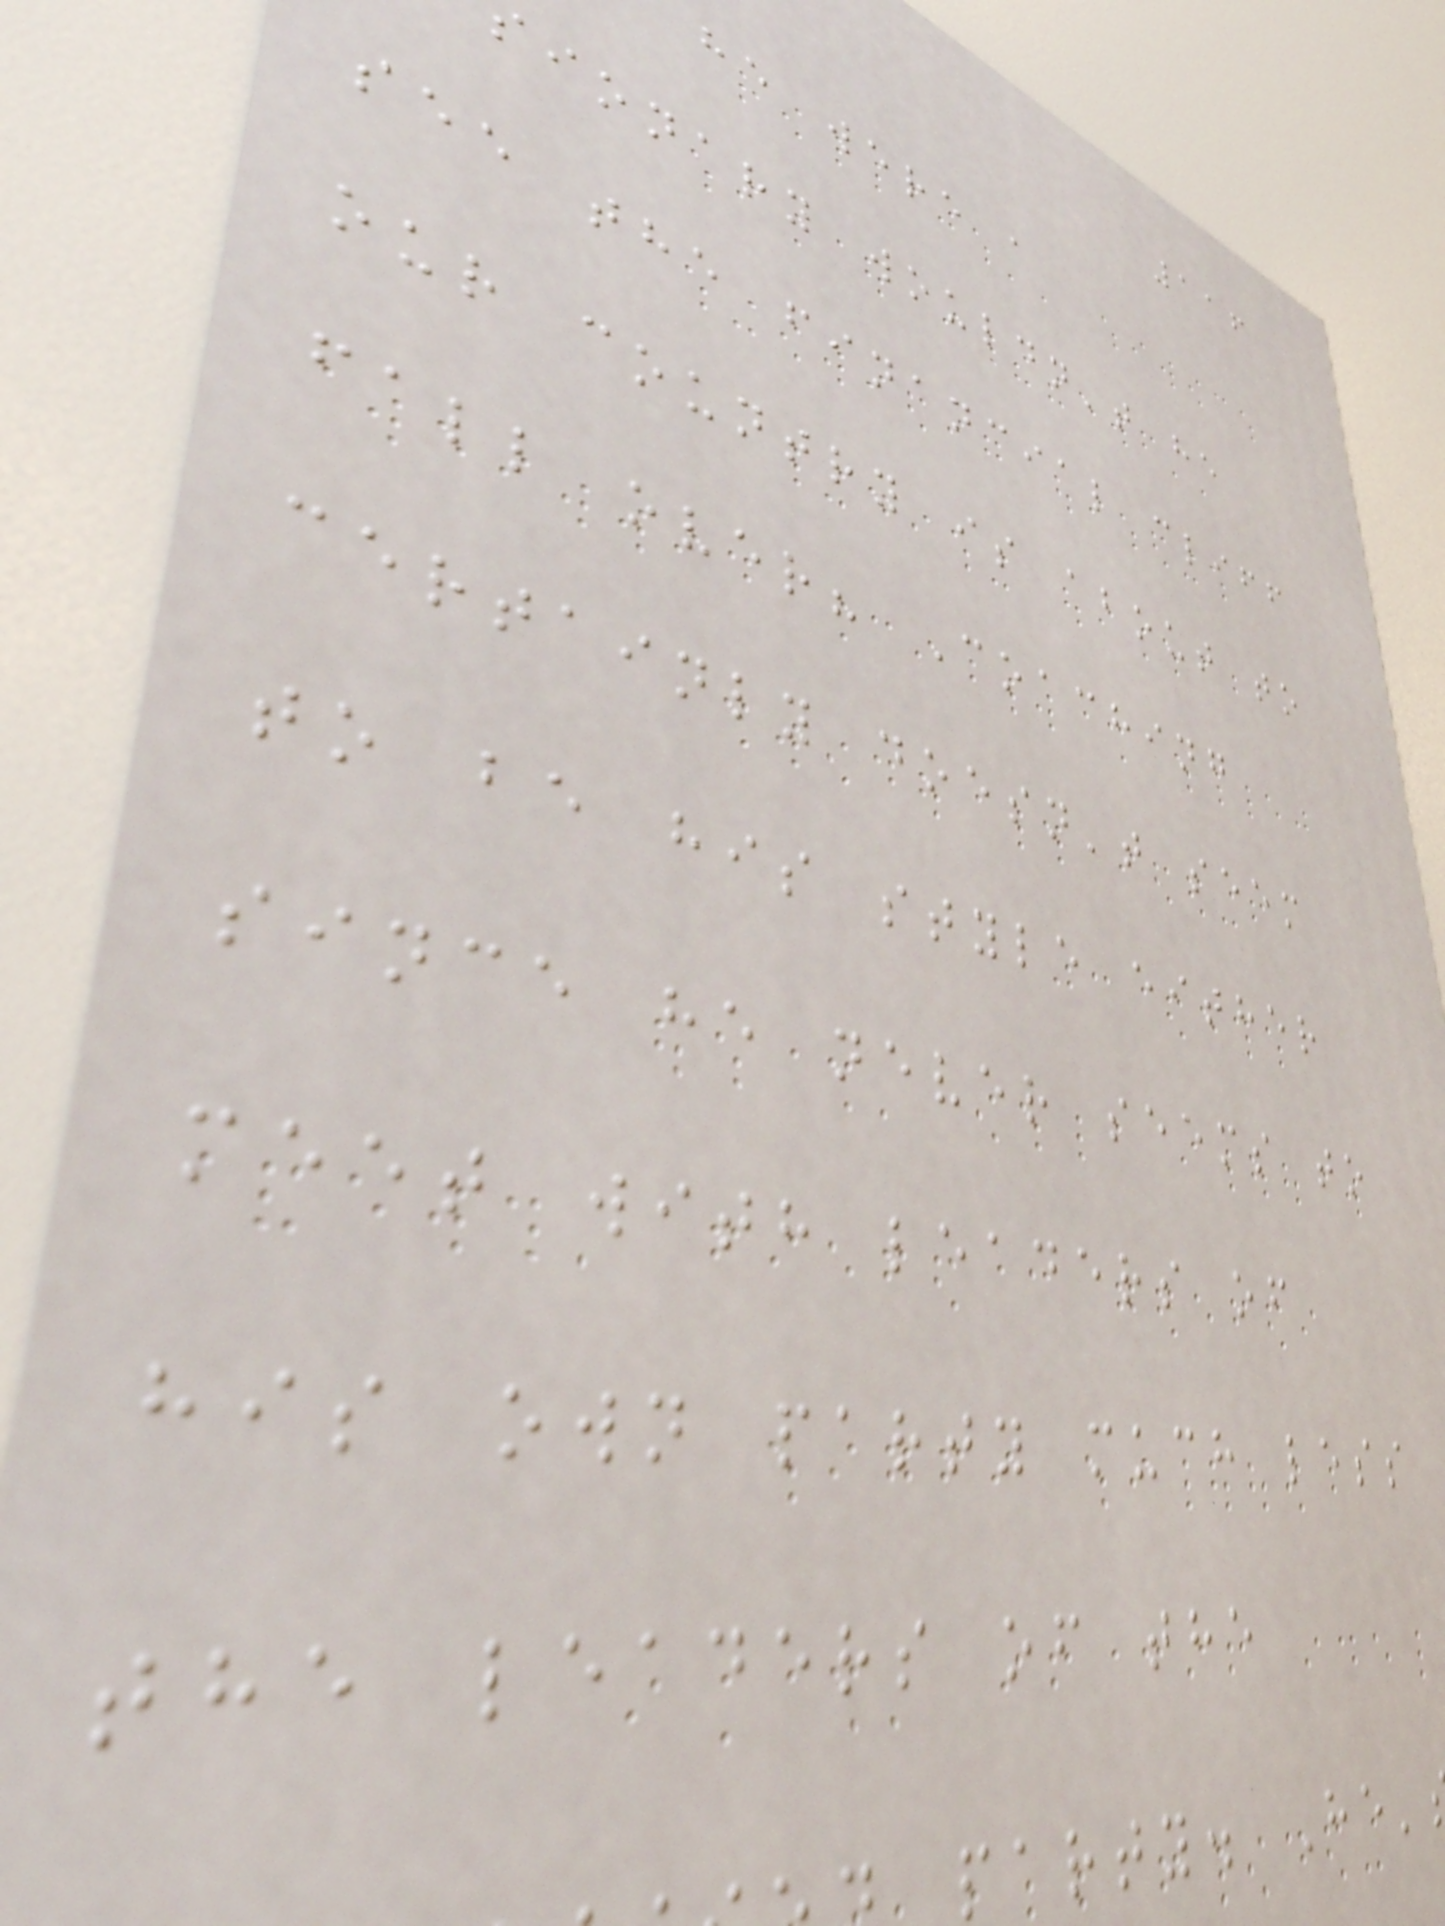116
he were a
ionary wouldn't he
see the financial cliff
our country is about to
fall over? Coaching
certainly doesn't seem
to be his style either
since he never seems to
meet with leaders of
his own party much less
the leaders of the
party. He'
